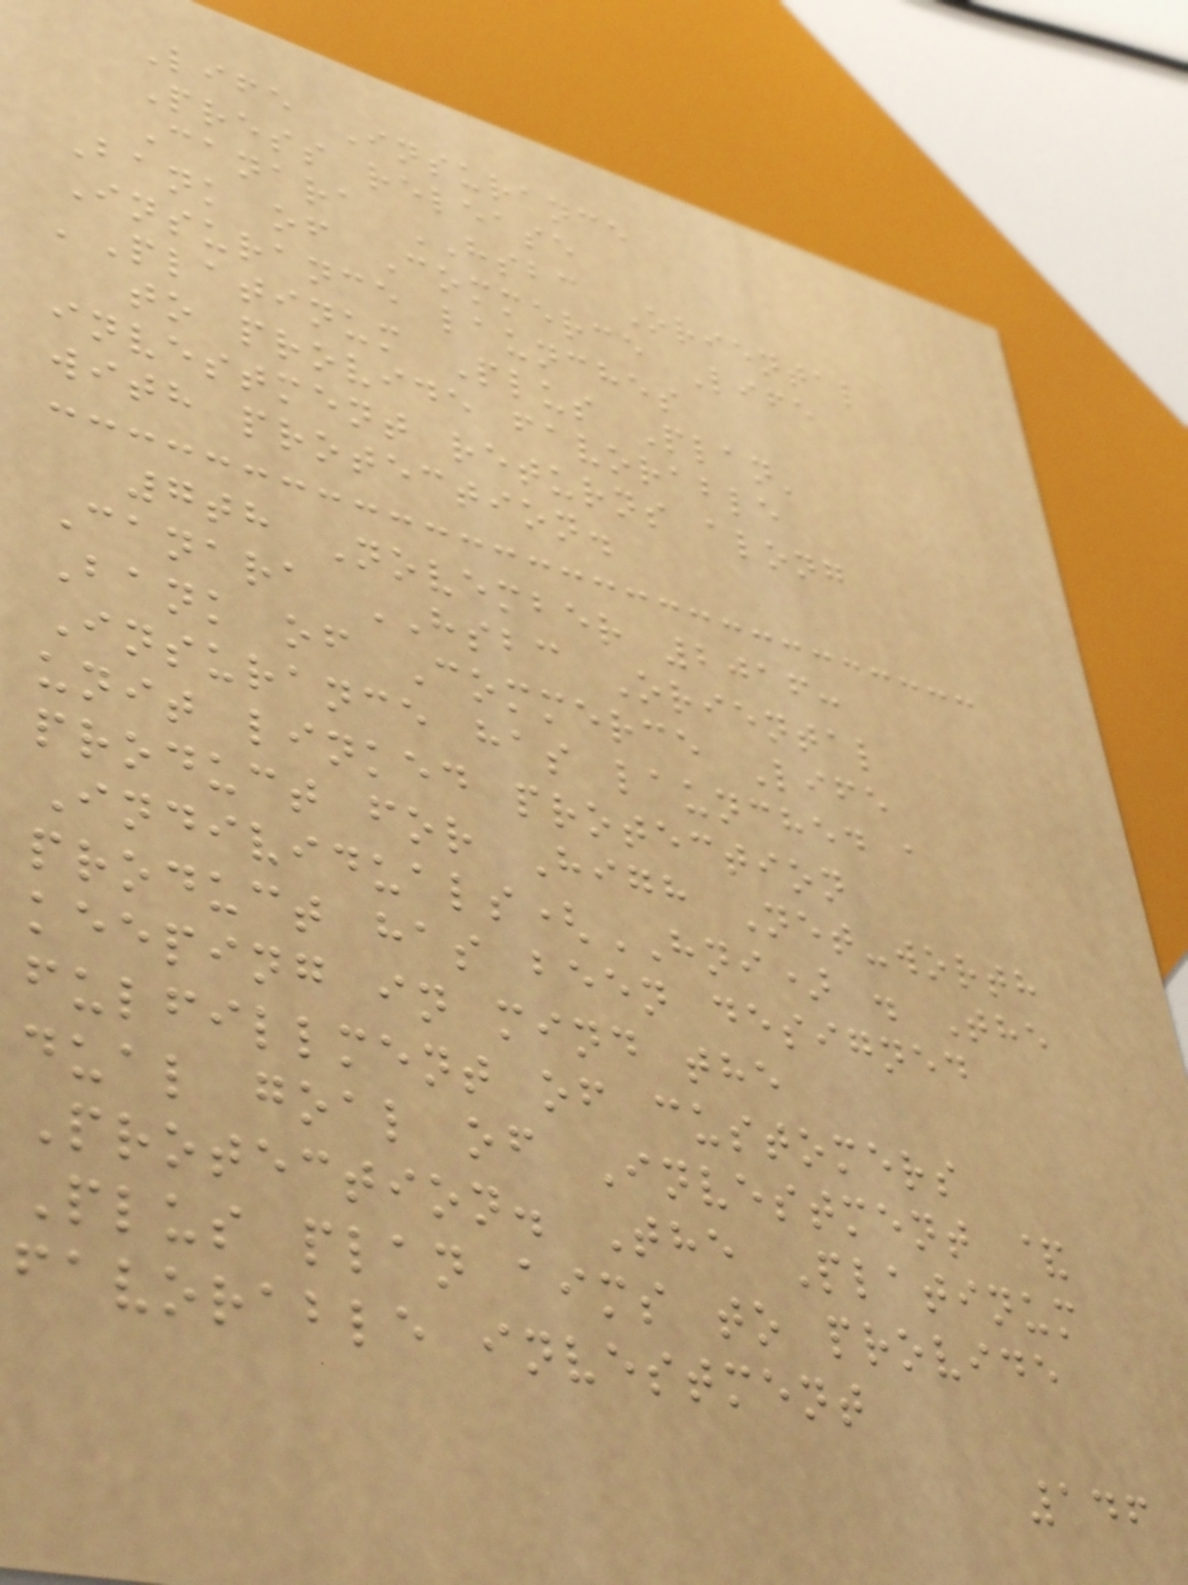Life Insurance
Press release
Canara HSBC Oriental
Bank of Commerce Life
Insurance launches
'Platinum Plus Plan'
to provide favorable
investment returns along
with protection.
7th November 2016:
Canara HSBC Oriental
Bank of Commerce Life
Insurance has launched a
unit linked protection
product for High Net-worth
Individuals(HNI) . The
product has been designed
keeping in mind the
fulfillment of customers
dual goal of Investment &
Protection. The Platinum
Plus plan aims to provide
favorable investment
146
